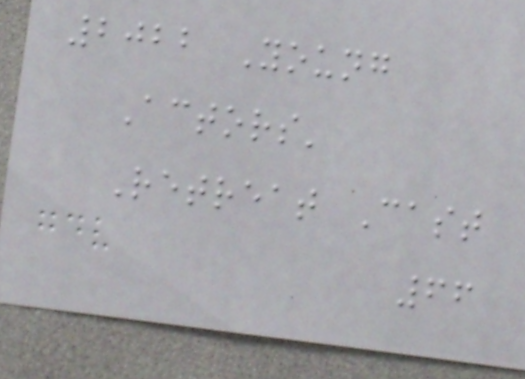2022 Young
Actors'
Retreat Cast
66
